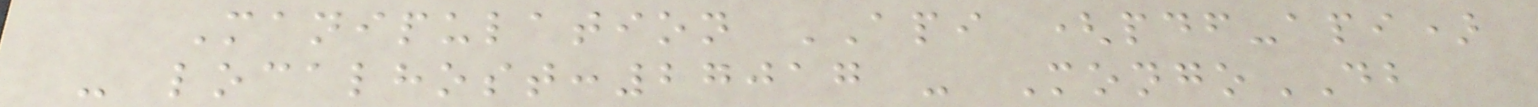Manipulation API (pdf-api)
- localhost:27017 - MongoDB
